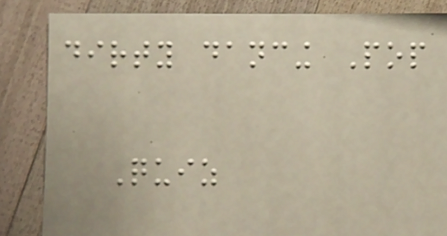dirty dancing Pop
Quiz
